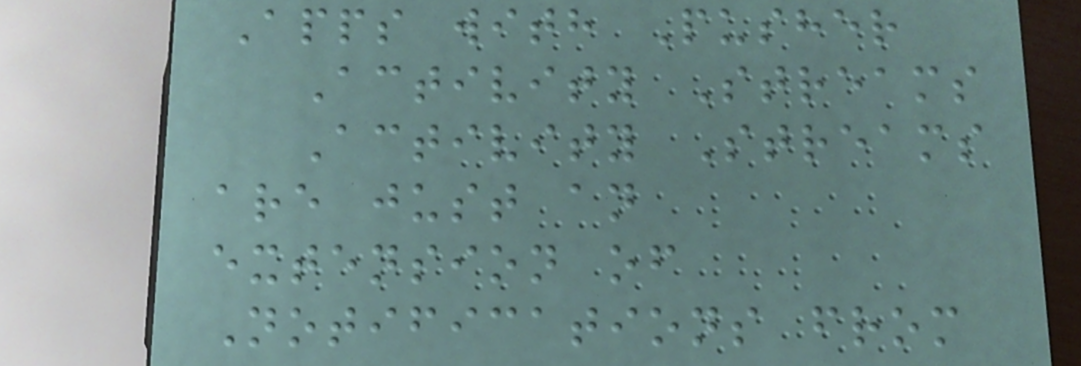Apps with Pusher
Activity Streams
Activity Streams
are just an
extension of
Notifications from
